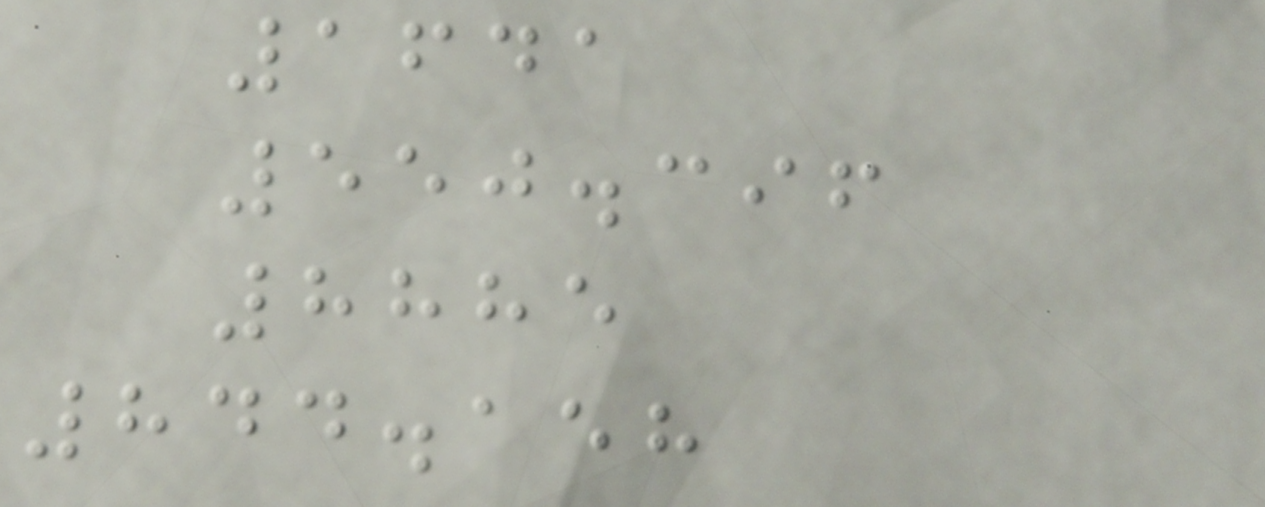1641
550.396
8885
844.158
